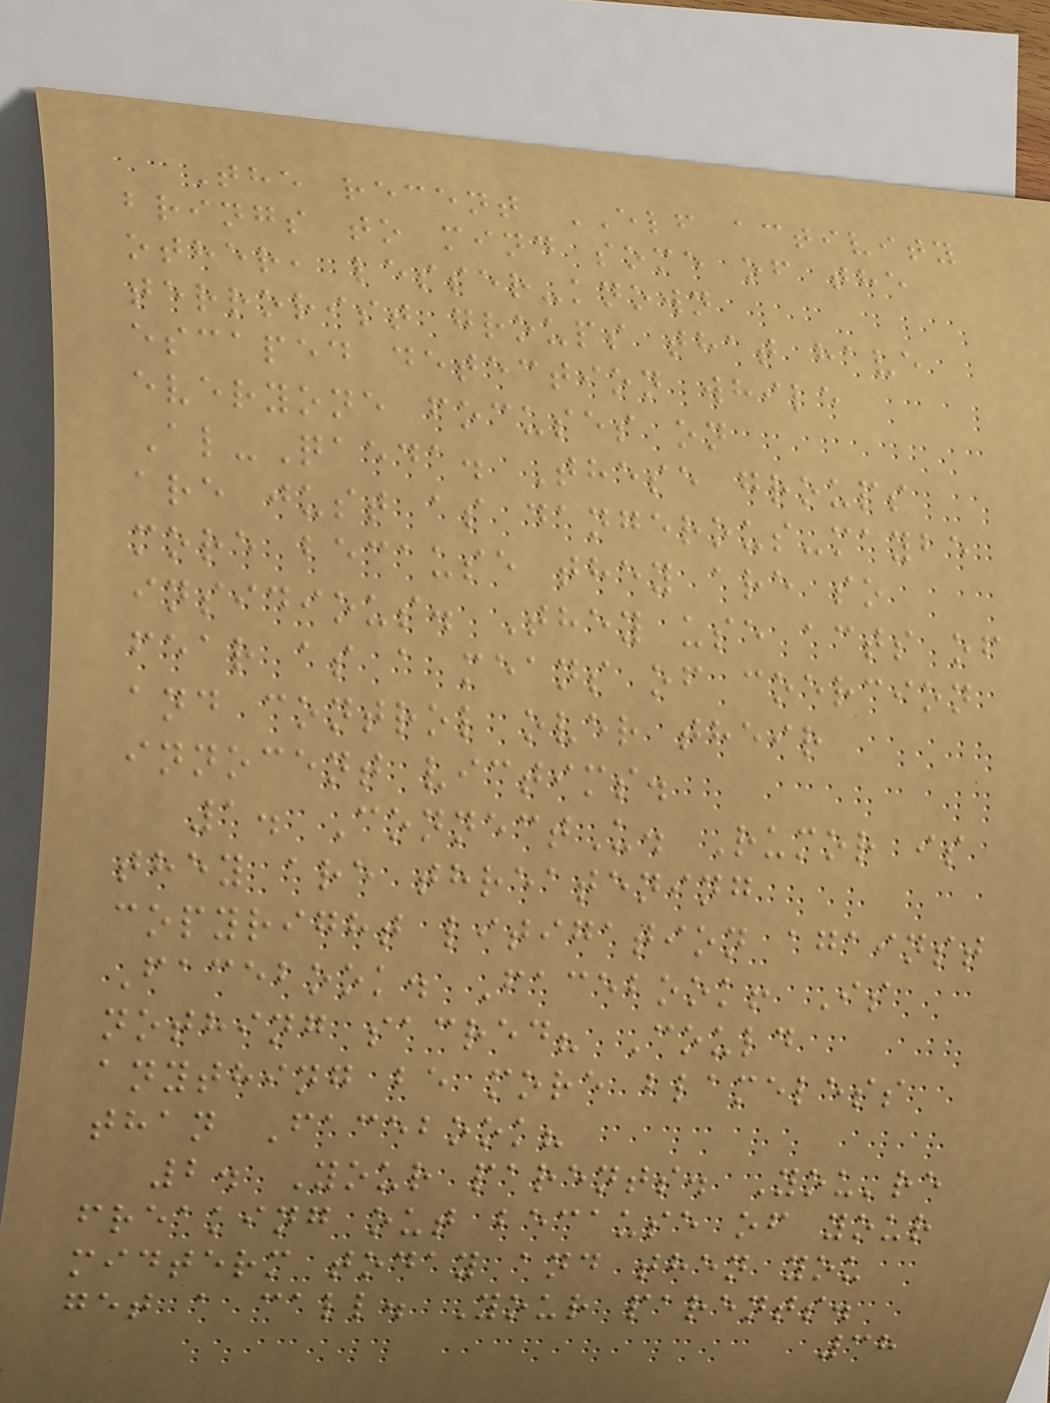The recent ELF activity
brings to mind some of the
other, lesser-known
terrorist groups that have
escaped detection while
everyone focuses on
Al-Qaeda. These groups
are just as dangerous-maybe
more because they are so
insidious. They use acts of
fear as a means of coercion
and control over their
innocent victims.
1. ConnectU. Rumor is
they are threatening
copyright litigation against
Facebook. Facebook! Is
nothing sacred? Could
anything be more blameless
than Facebook?
2. Your parents. You're
freaking out because of your
midterm today and then you
get a call. Your parents.
38
